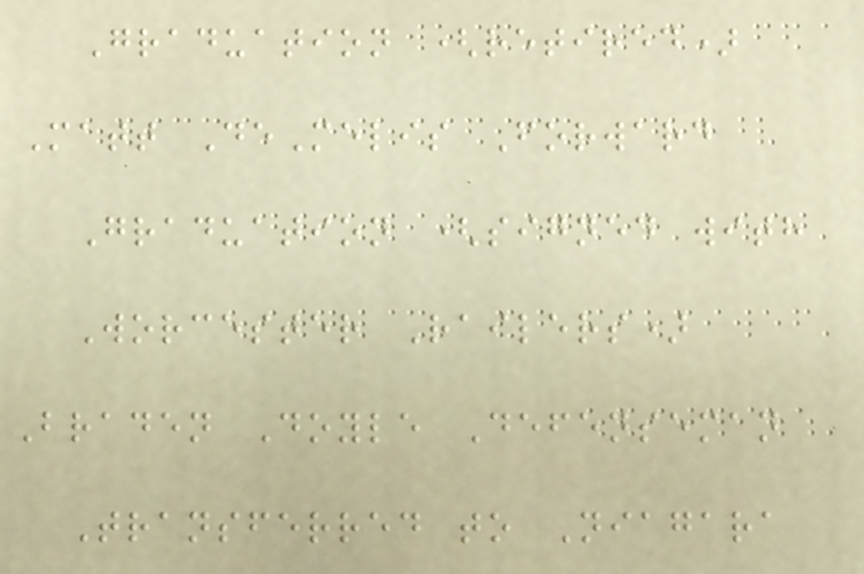Graduation (retired)
Matt DeMelis Forward
Graduation (signed with
Worcester Railers)
Braden Doyle Defenseman
Transferred to Niagara
